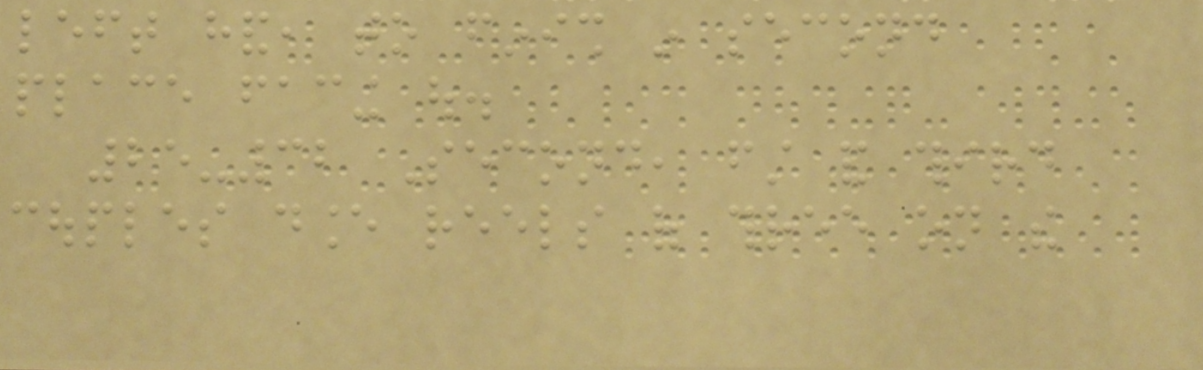left hand, to finish in second
place facing out.
25-32 Second, first and third
couples dance reels of three on the
